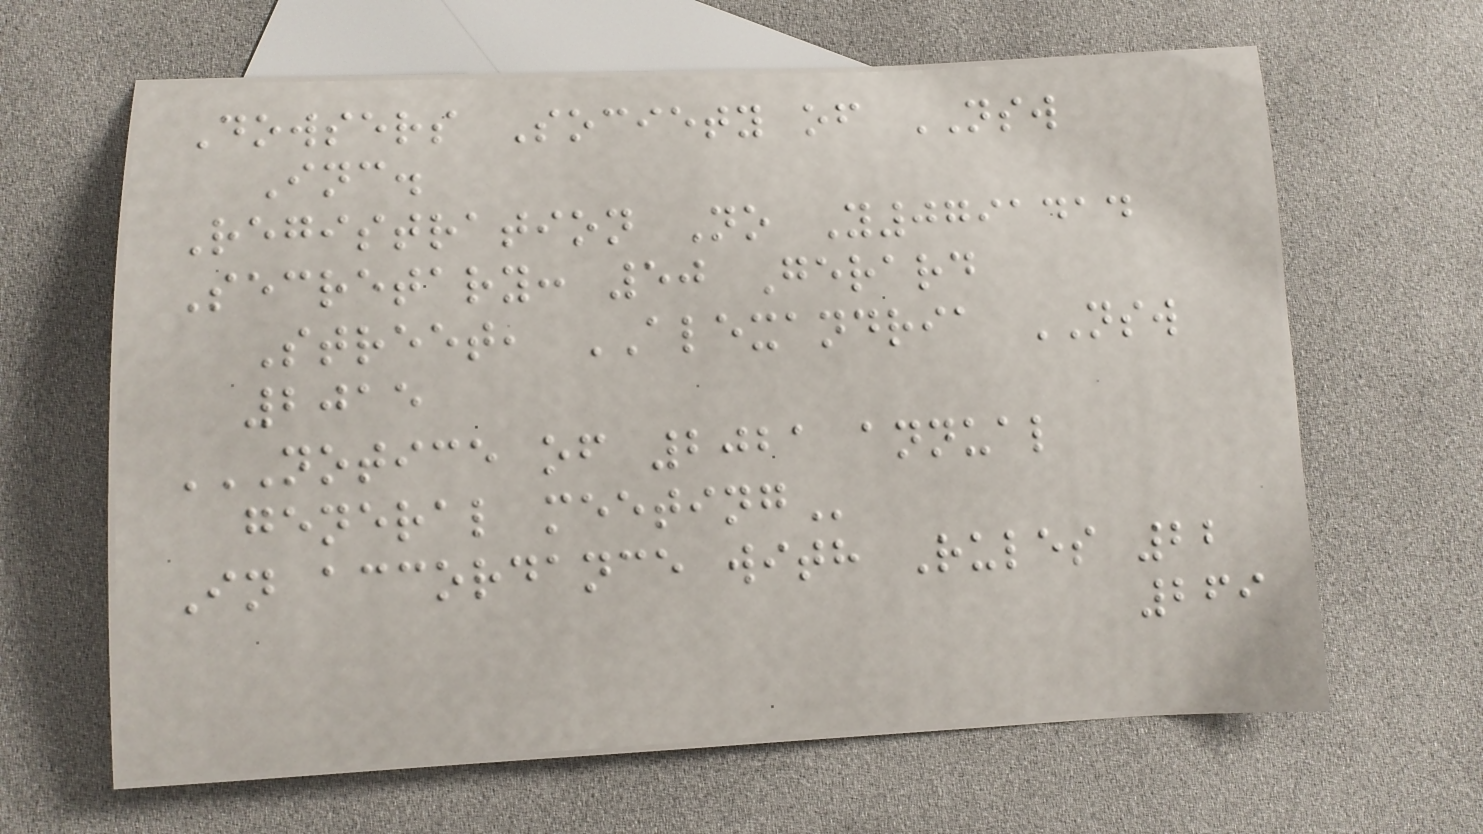Dowsers Society of NSW
Inc.
Registration No Y0791414
Secretary: 50 Gerard
Street, ALEXANDRIA NSW
2015
NOTICE OF 2021 ANNUAL
GENERAL MEETING
In accordance with Rules 22
269
